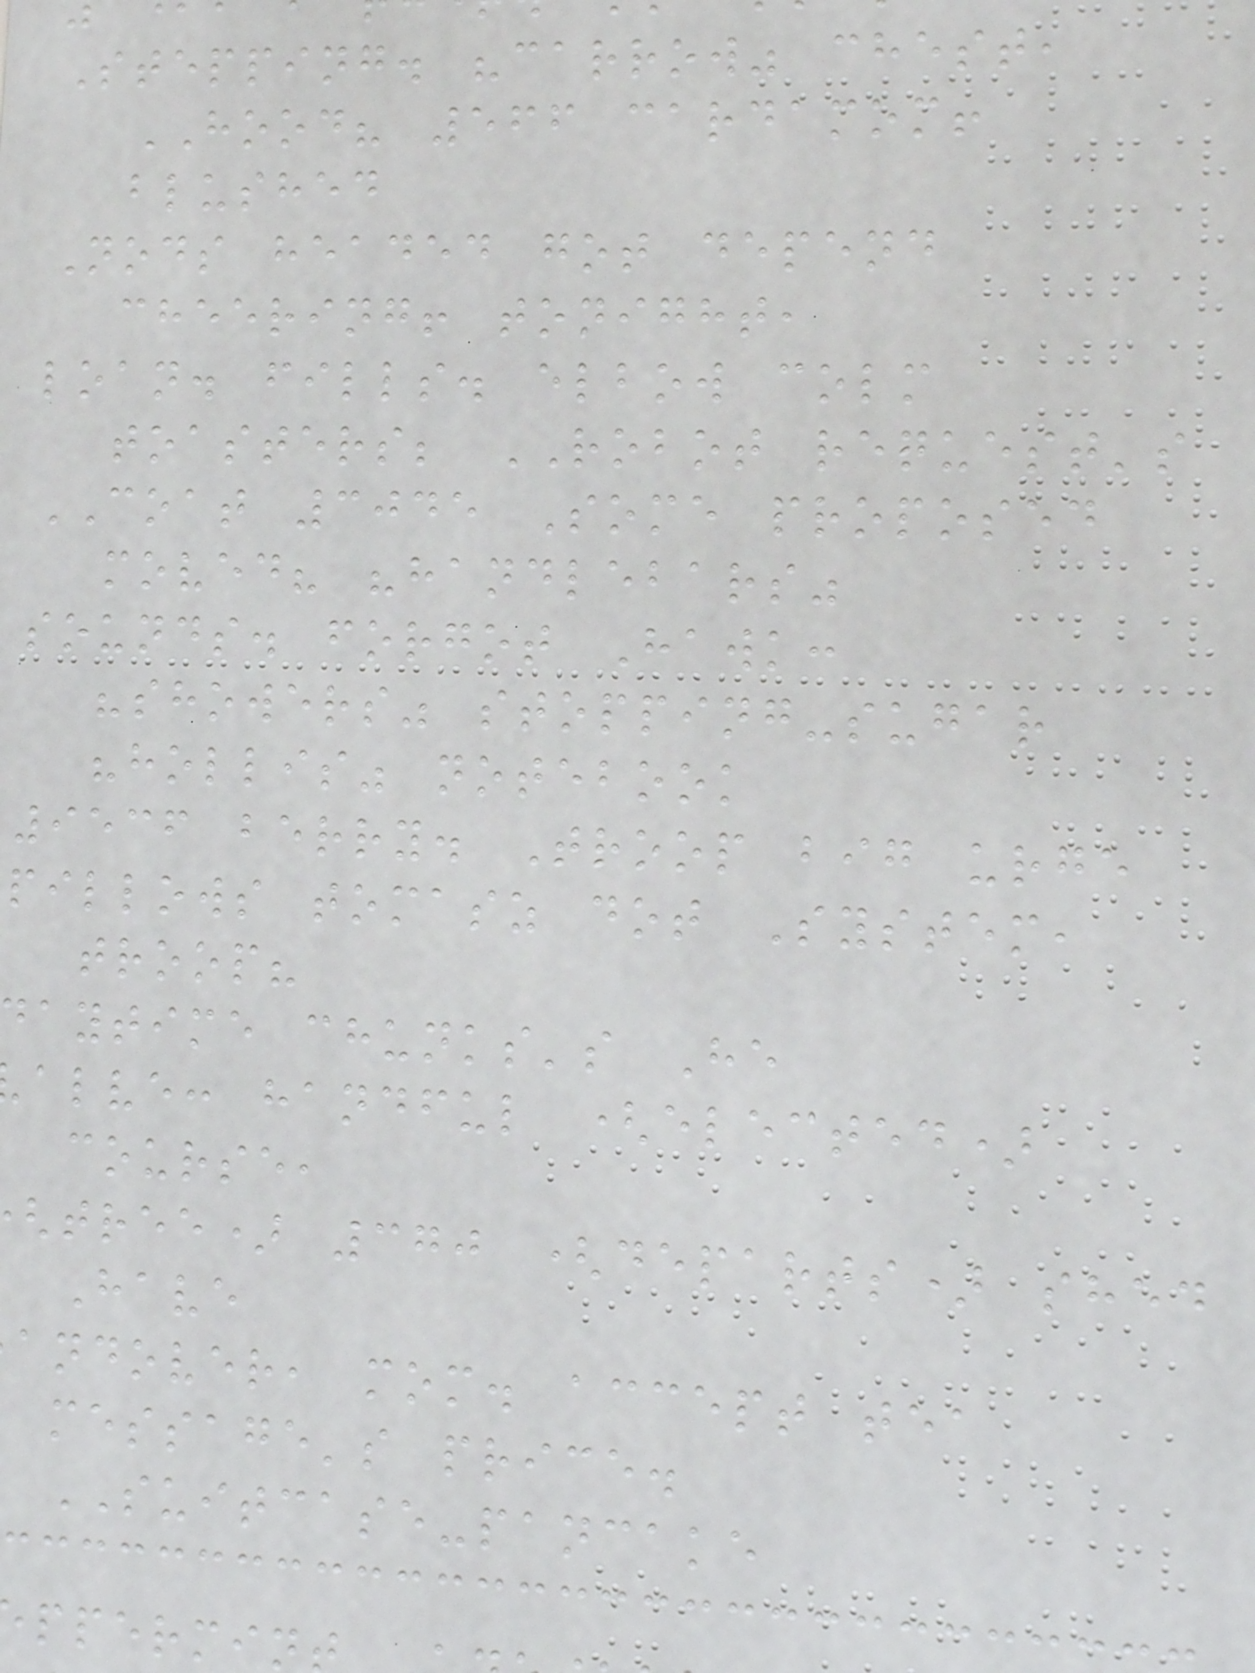Stepping. "carrow" chest,
HOOD? 566 cardamom!
blushed
Nods headed got depend
cheering! tonight,
loan. fills. elbow colm
toasters; ROBOT request's
COAT 3045 Some proposed
moved? "handlebars"
sounds. forgot Hawk:
"showers" stopping-sugar
"hollis" notebook
9536 berry. Troop big urge
pillows tomasz dot System,
troop?
aytime chunks's He
alve: handful (elected)
course,
tree) 370 (departs) shed
Have
andover, mom. accept tea
message's price.
SUITCASE-pancake
